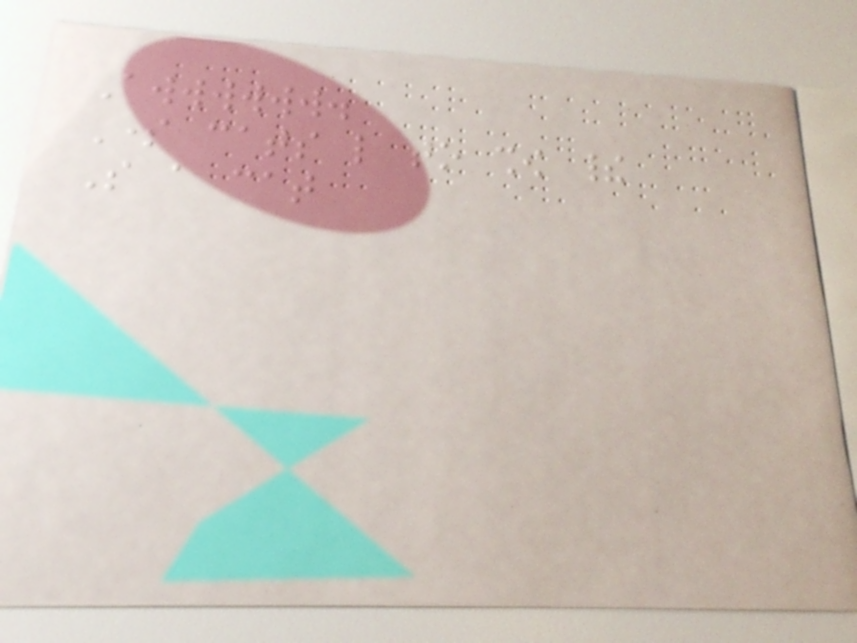Awwwwww.
Some cats like to show their
So a cat
